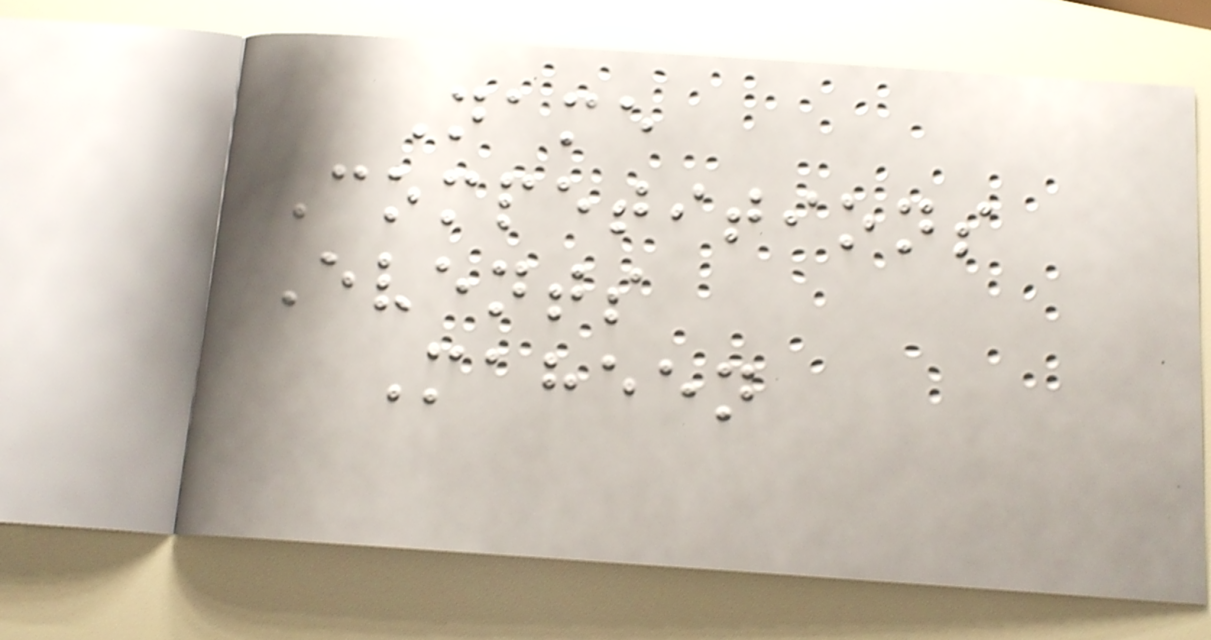Name
Competitions
Events
Maheen
